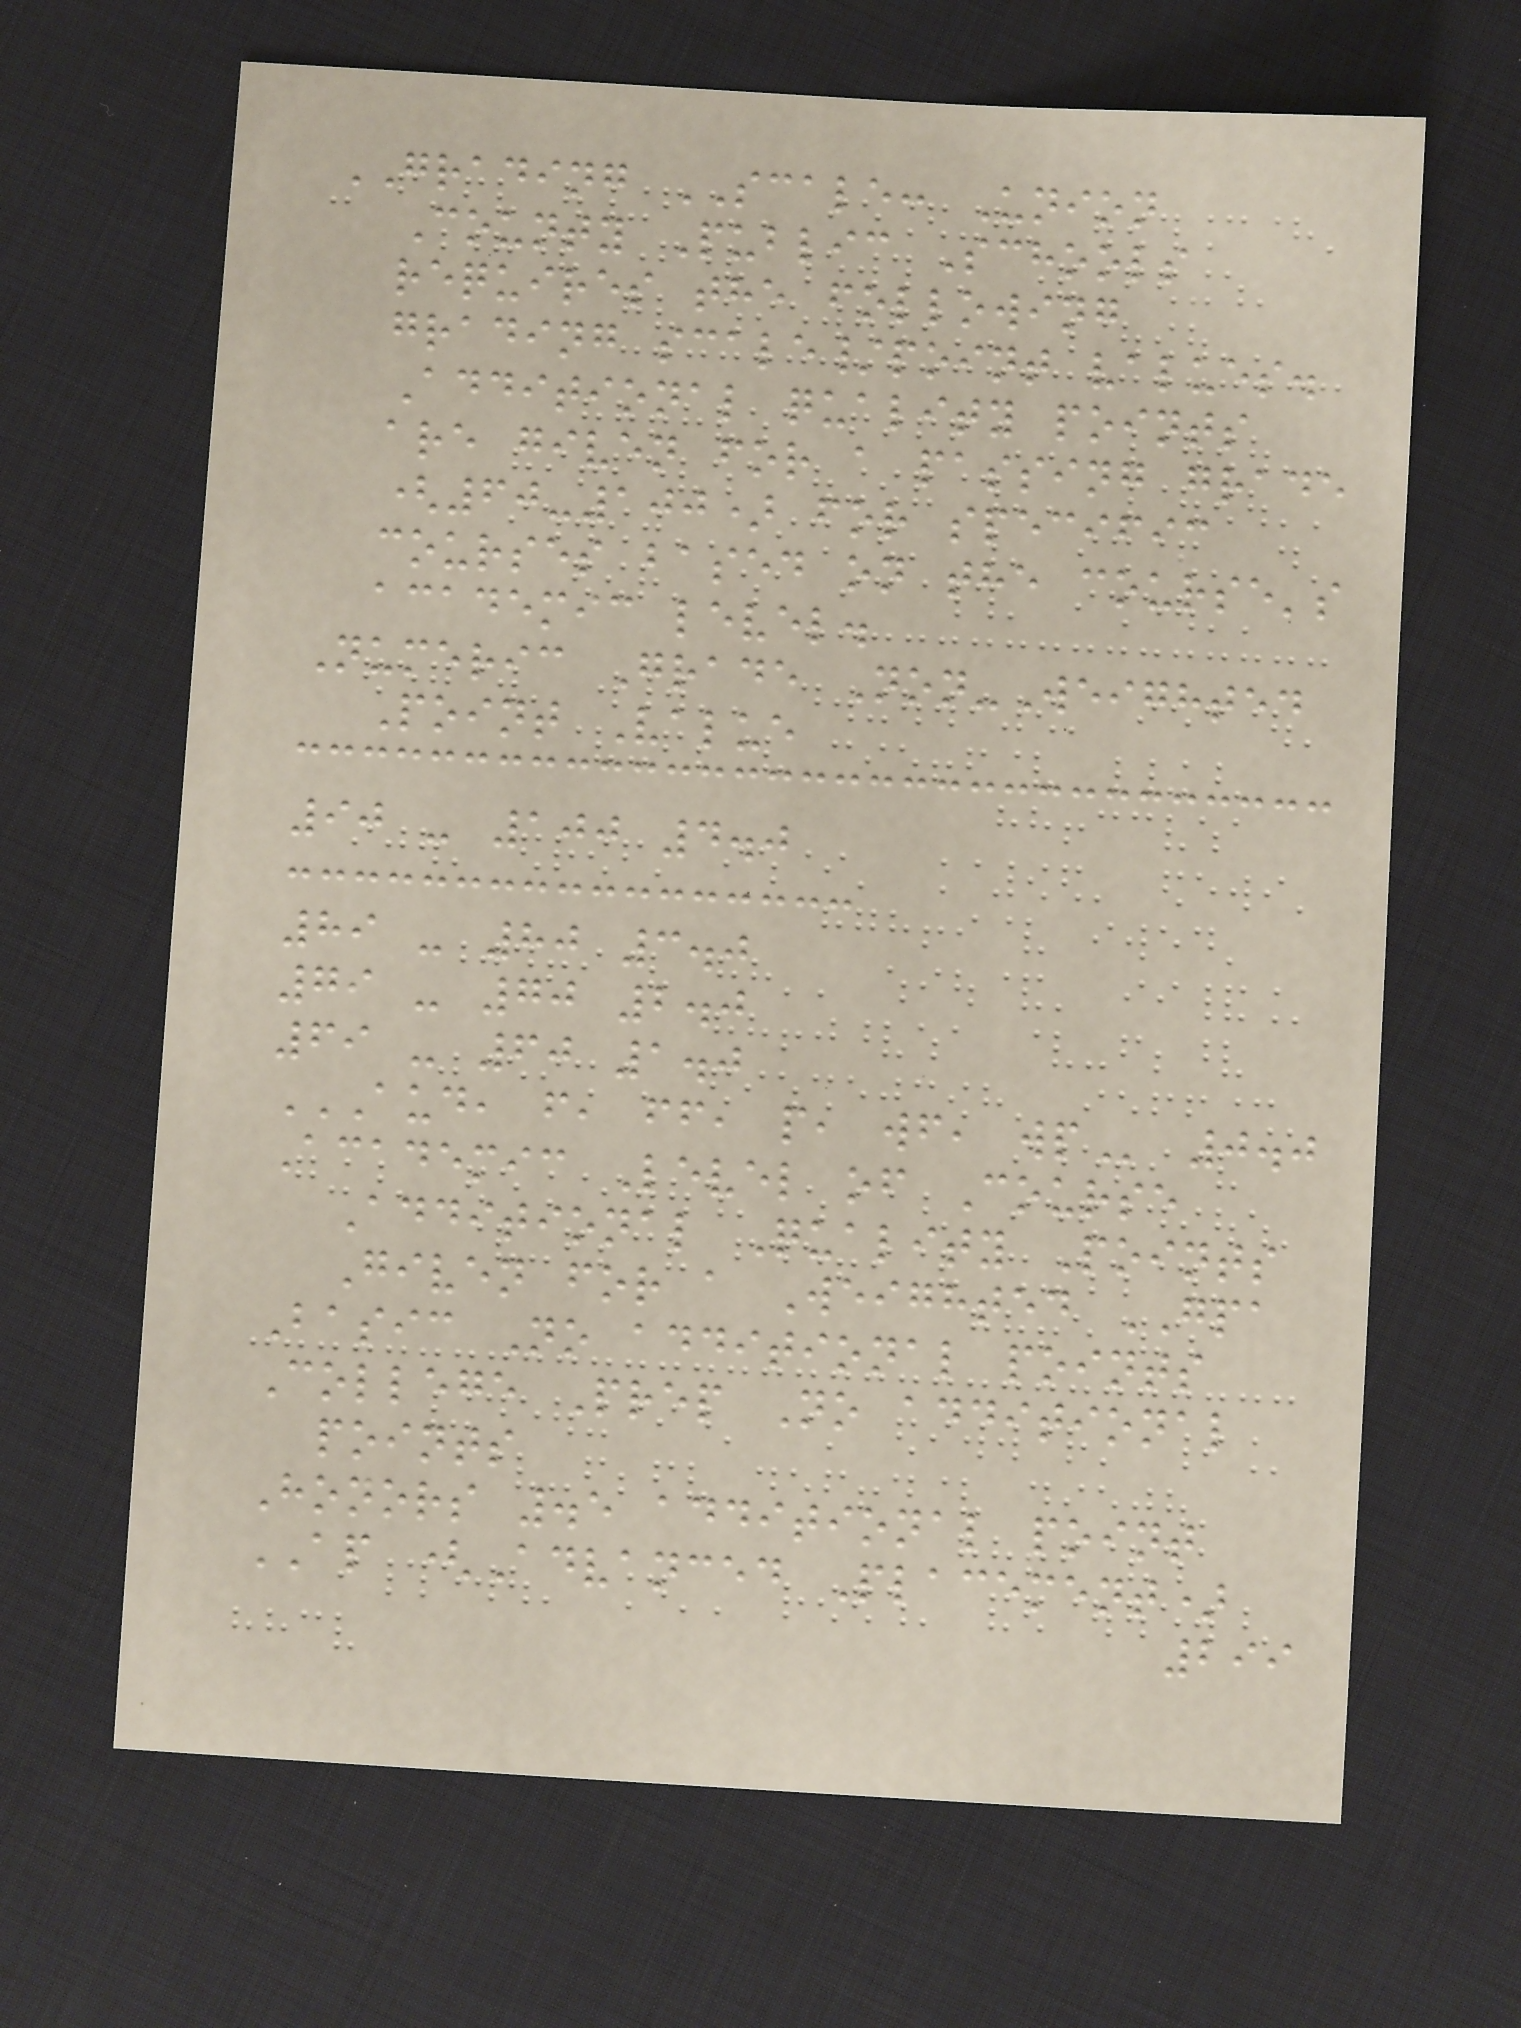GRADING SCALE: Union
County Public Schools
requires the following
grading scale/point values.
Additional quality points
are given for a passing grade
(60-100) for specific
courses based on the course's
academic level.
Numeric Grade Non-Weighted
Point Value
90 - 100 4.0
89 - 80 3.0
79 - 70 2.0
69 - 60 1.0
AUD, F, FF, P, WF, WP 0.0
Academic Level of Course
Additional Quality Points
Given for a Weighted GPA
Basic No additional points
College Prep No additional
points
Honors .5 additional point
AP (Advanced Placement)
299
